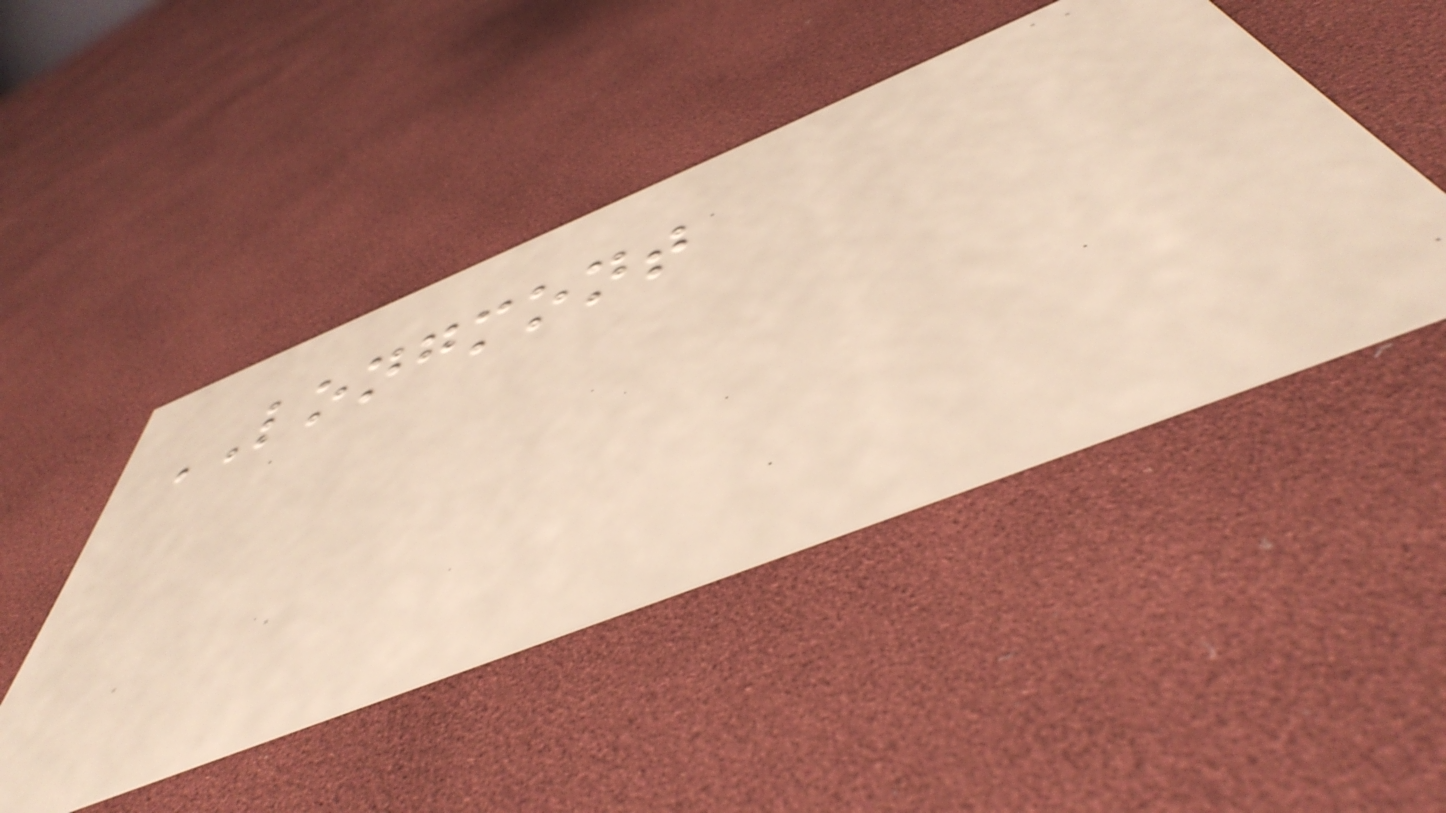LONGMONT
